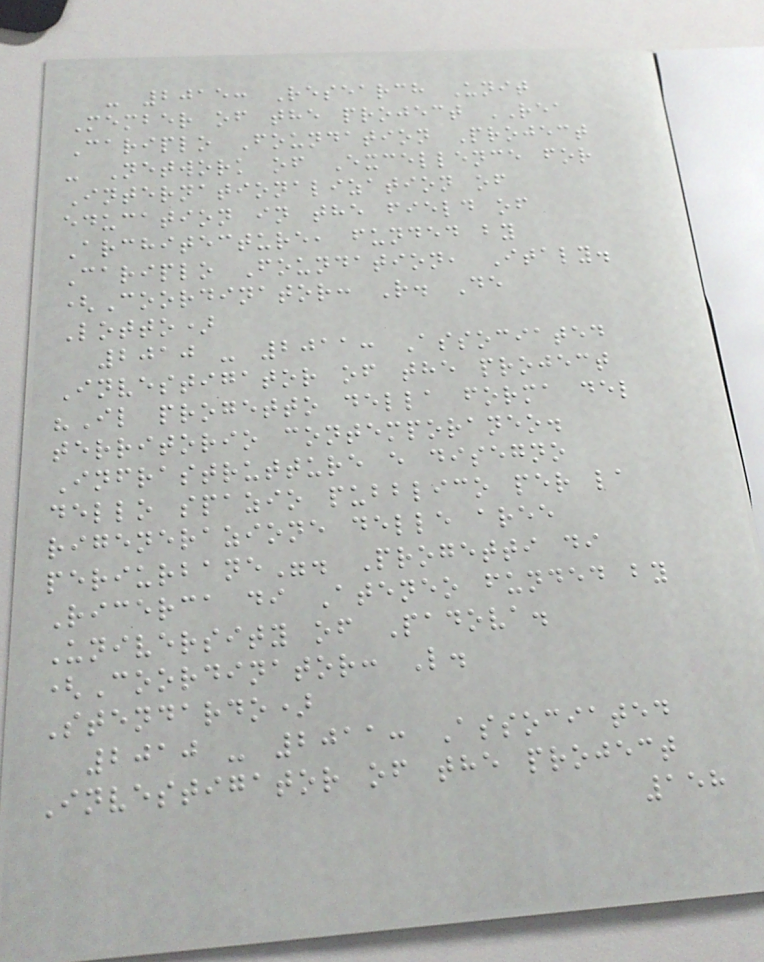- 2015: Research Unit
Member of the project REA
Cariplo Foundation Project
- Network of Excellence for
Internationalization of
education in the field of
Architecture, funded by
Cariplo Foundation, Italy.
(Coordinator: R. De
Lotto)
2010 - 2011: Associated
Investigator of the project
"Il progetto della forma del
territorio contemporaneo.
Infrastrutture e disegno
dello spazio pubblico per la
rigenerazione delle aree
periurbane". Progetti di
Ricerca di Ateneo funded by
University of Padova.
(Coordinator: L.
Stendardo)
2010 - 2011: Associated
Investigator of the project
158
